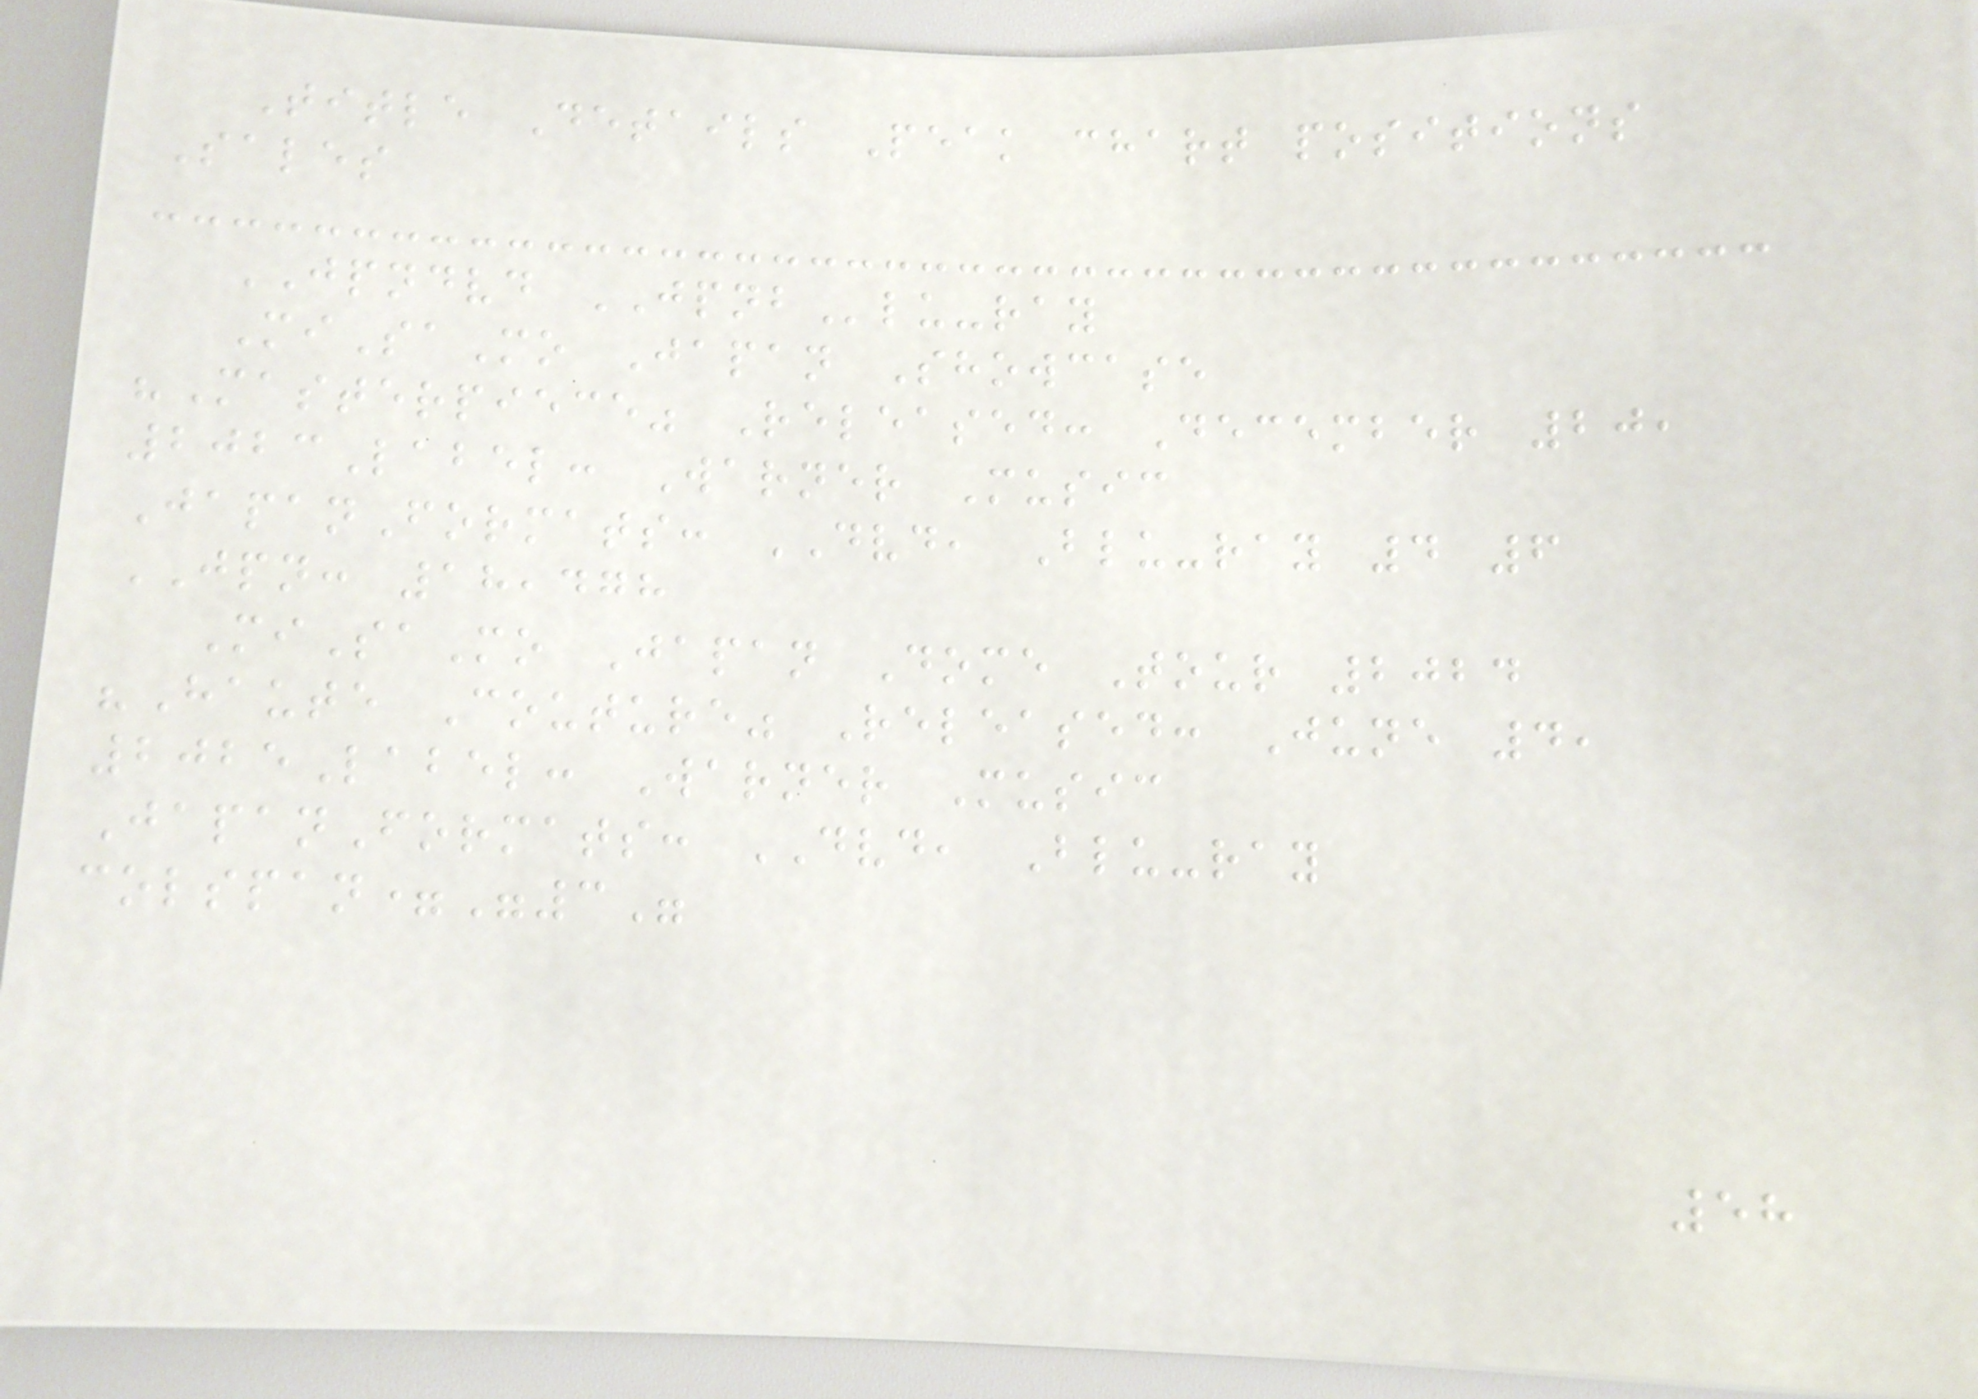Title Details Peak chart positions
Sales
JPNDVD JPNBlu-ray
MiSaMo Japan Showcase
"Masterpiece" Released: December 20,
2023Label: Warner Music
JapanFormats: DVD, Blu-ray 4 6
JPN: 18,478
MiSaMo Japan Dome Tour 2024
"Haute Couture" Released: June 4,
2025Label: Warner Music
JapanFormats: DVD, Blu-ray
colspan="3"
58
